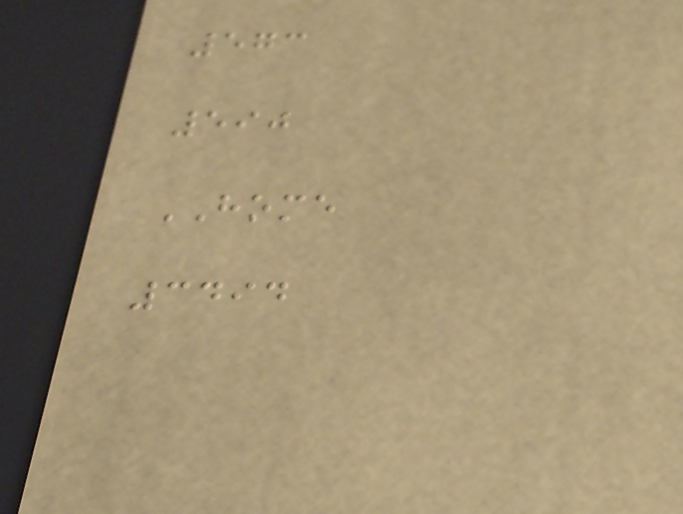573
590
HOME
3494
